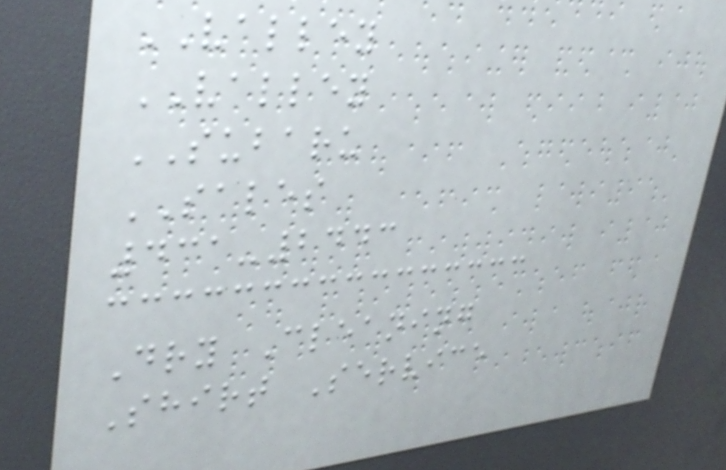VALLEY
VALLEY
SUBARU
SALES
431-2443
Dry Cleaning
Shirt Service
